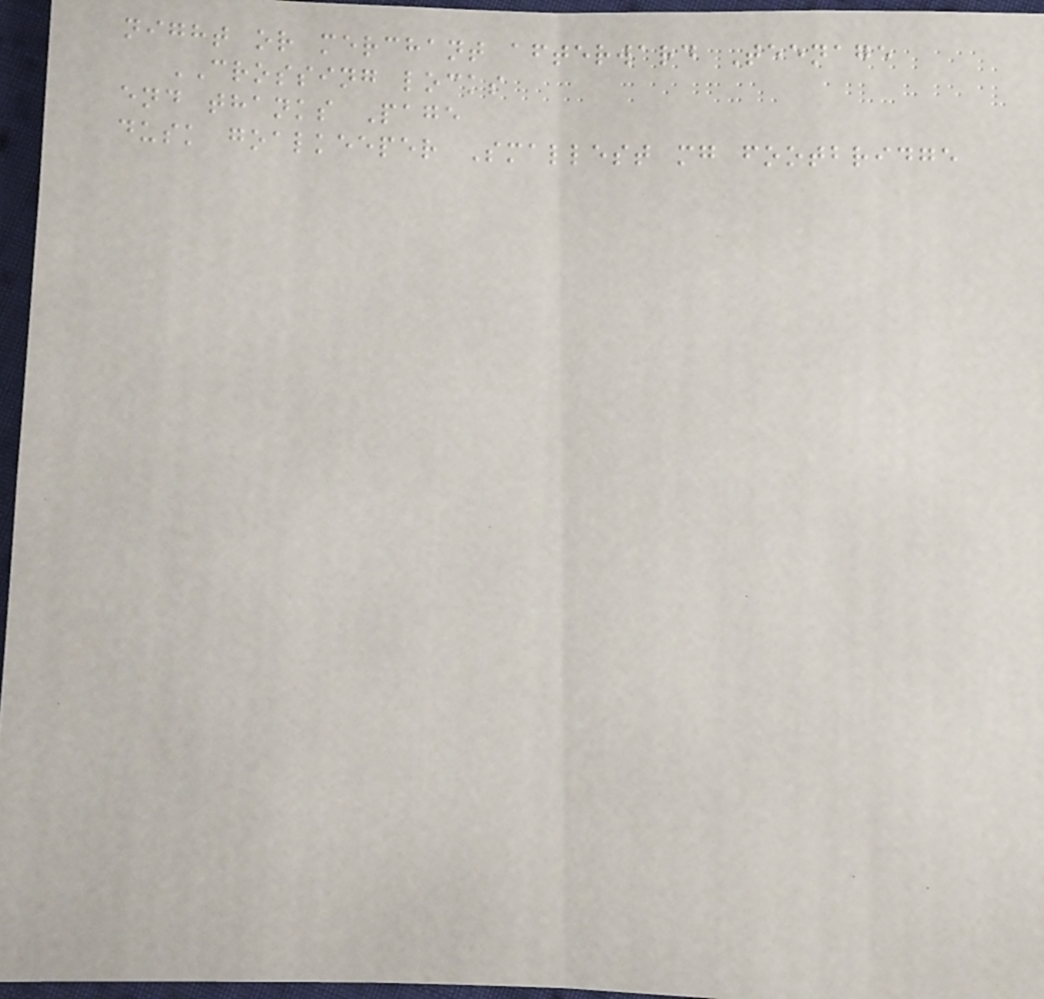night or merchant afterward Teenage
CROSSING locks
end thanks Page
dusk goalkeeper Smallest mg footbridge
